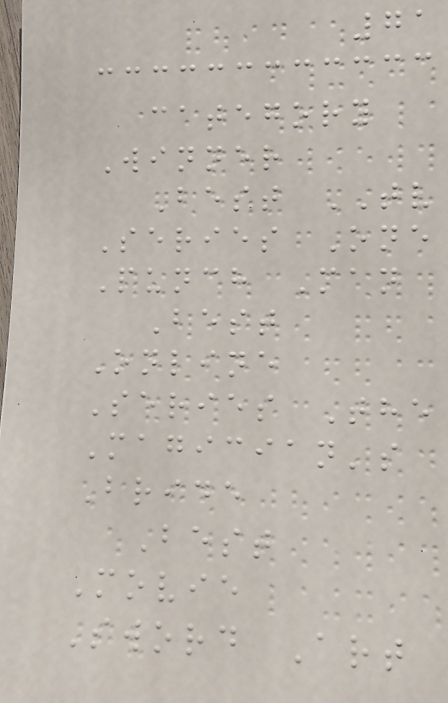71
category
Winner
Best TV
Series One
Punch Man
Best
Online
Series The
Magician's
Bride
Best
Movie
Sword Art
